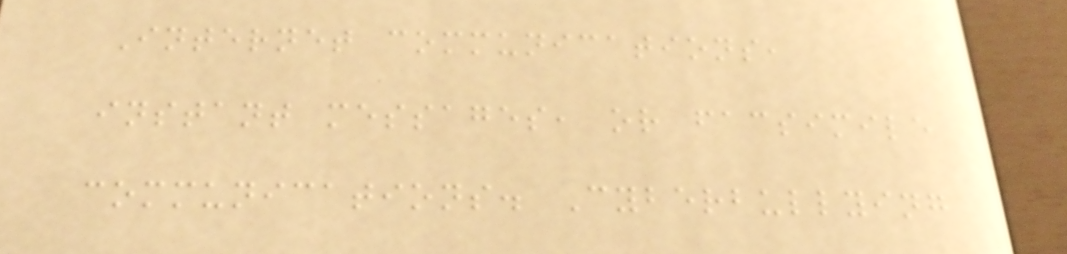Internet communications,
instant messages, or facsimile
communications. Cyberbullying
